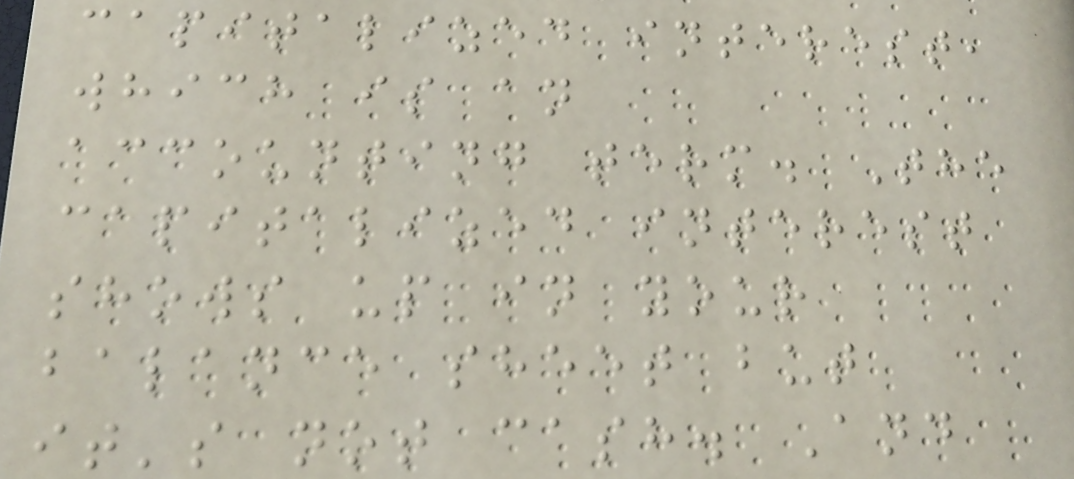capitalized interest,
which is an
accounting term. The
capitalized interest
shows up in your
balance sheet but
it's not cash. And
